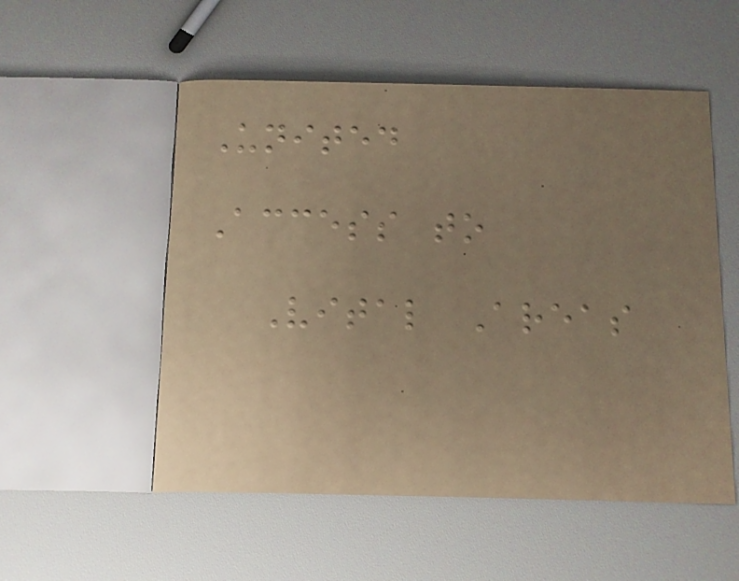United
Access to
Vital Areas
